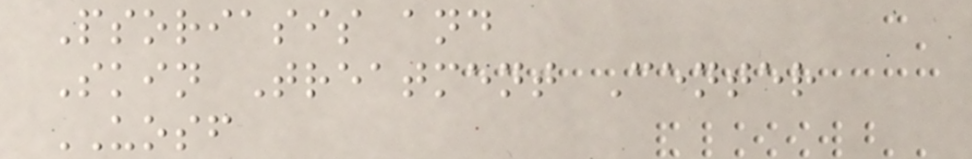Psoriasis and
Skin Treatment Center
UOSF
